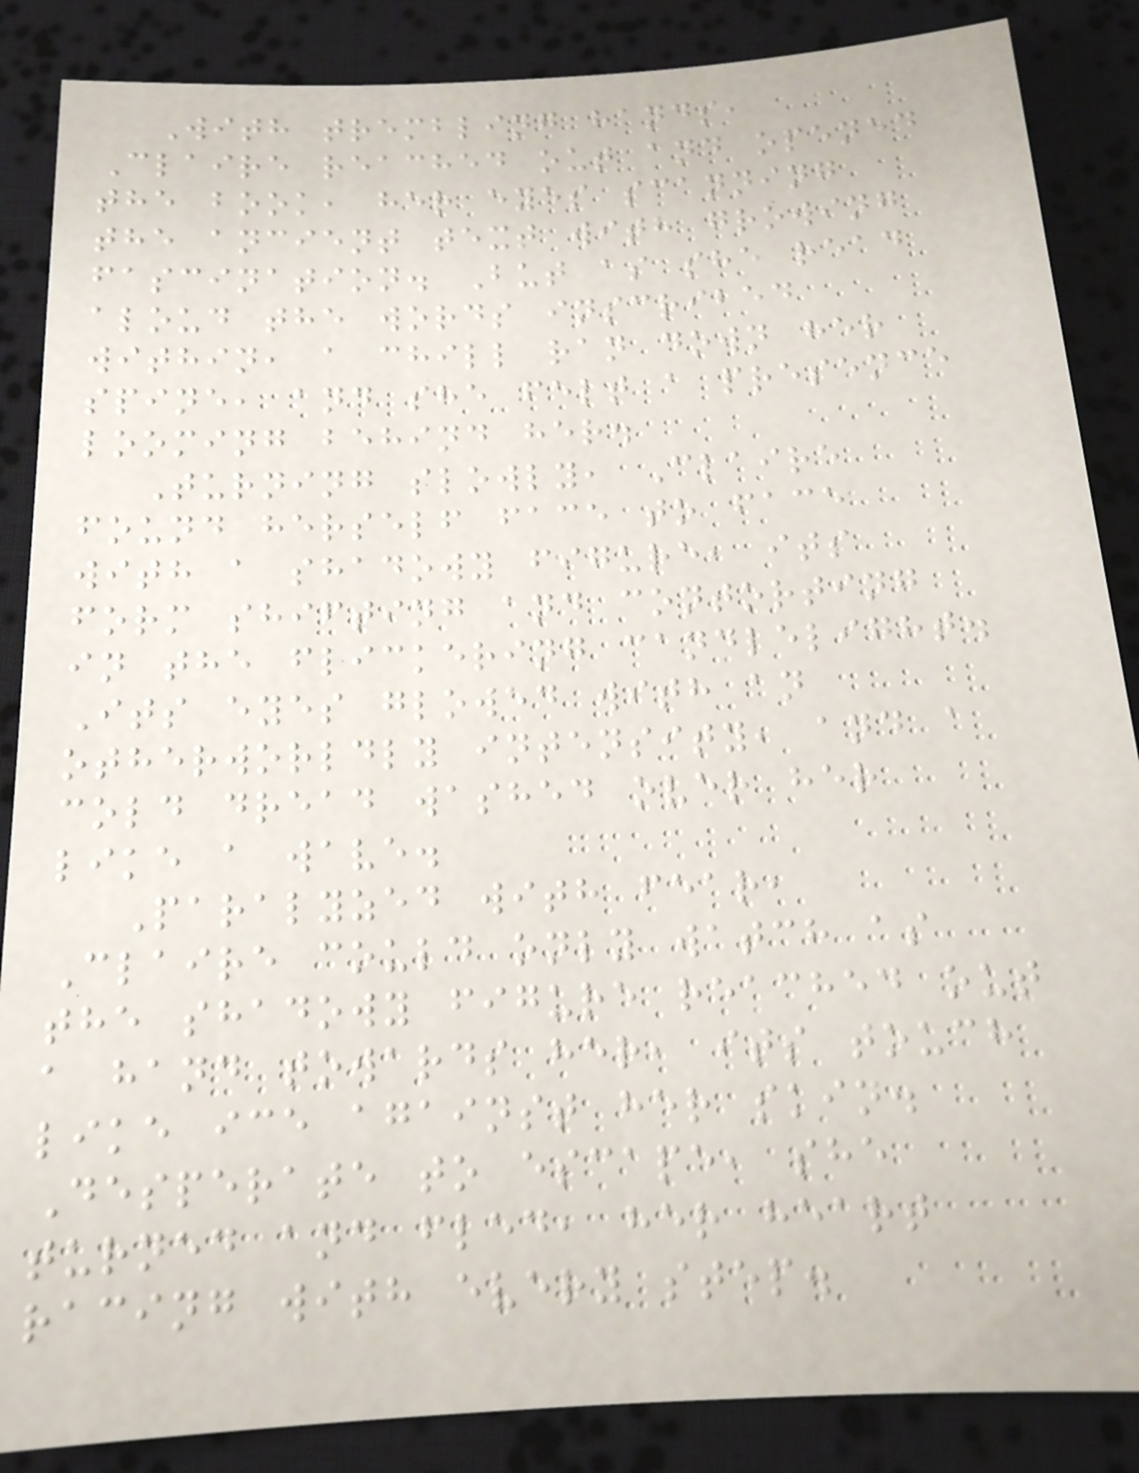With trembling hands,
Claire reached out and opened
the book, her eyes scanning
the ancient text with growing
fascination. But as she read
aloud the words inscribed
within, a chill ran down her
spine, and she felt a presence
looming behind her.
Turning slowly, Claire
found herself face to face
with a shadowy figure, its
form shifting and contorting
in the flickering candlelight.
Its eyes glowed with an
otherworldly intensity, and a
cold dread washed over her
like a wave.
Paralyzed with fear,
Claire could only watch as
the shadowy figure reached out
a hand towards her, its touch
like ice against her skin.
Desperate to escape, she
turned and fled, her heart
racing with every step.
